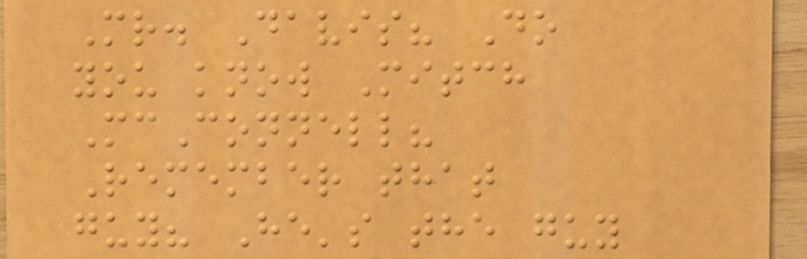Mr. Davis? Do
you know Mitch
McConnell?
Remember that
guy? He's the guy
